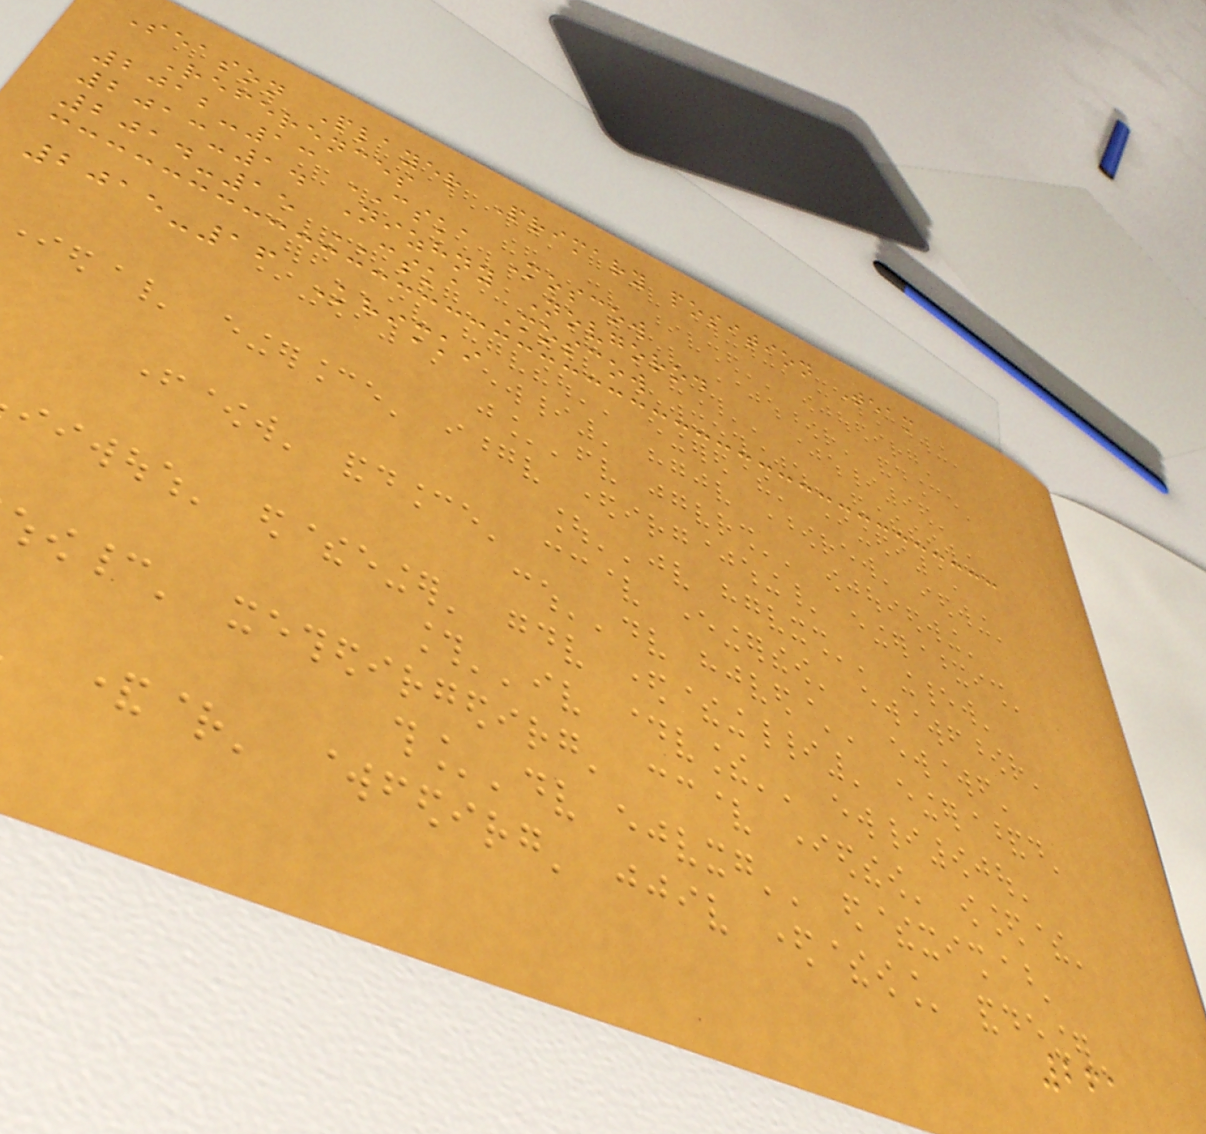Season Player Primary position Team
References
2012-13 CSKA Moscow
2013-14 Nizhny Novgorod
2014-15 CSKA Moscow
2015-16 Khimki
261
